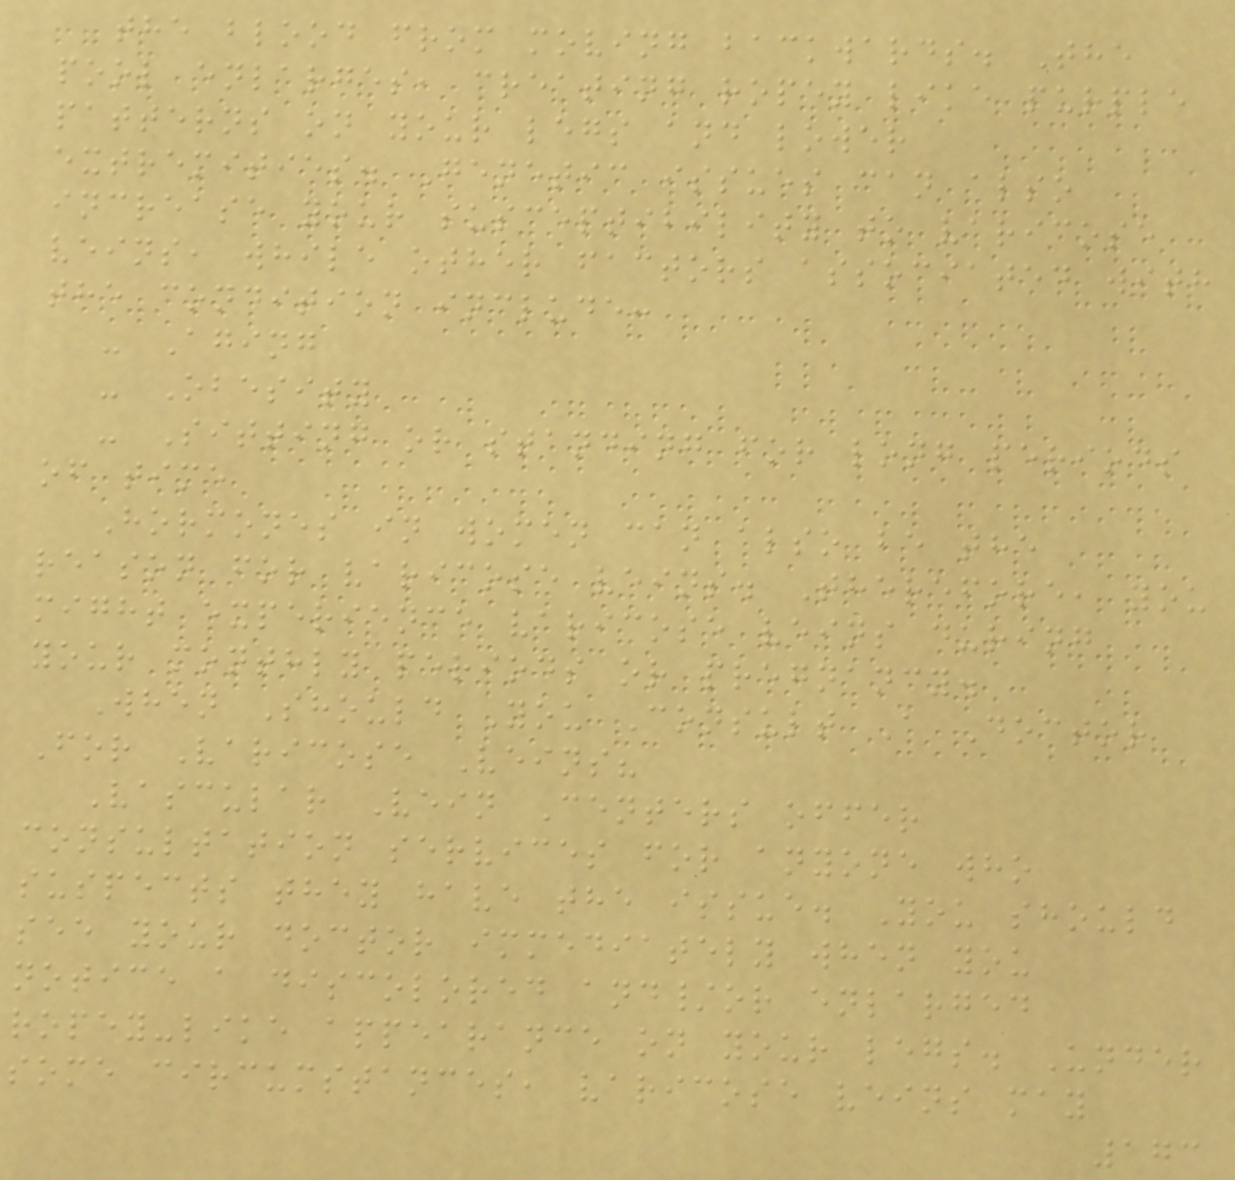the blood from moving backwards. The
pool enlarges, creating ropey like purple
patterns on your legs and lower
extremities. Genetic issues can also
increase your susceptibility to varicose
veins, while other factors associated with
the condition include:
- Aging
- Obesity
- Sitting or standing for long periods
of time
Hormones in women can also be the
reason for varicose veins. Therefore, you
might experience varicose veins during
your monthly periods or pregnancy.
When Should You Consult A Doctor
For Varicose Veins?
Vascular Vein Centers offer
consultation services for anyone who
suspects they have the issue. You should
see your doctor immediately when you
notice a discolored and/or enlarged
ropey-like appearance on your legs. Under
some circumstances, varicose veins may
173
